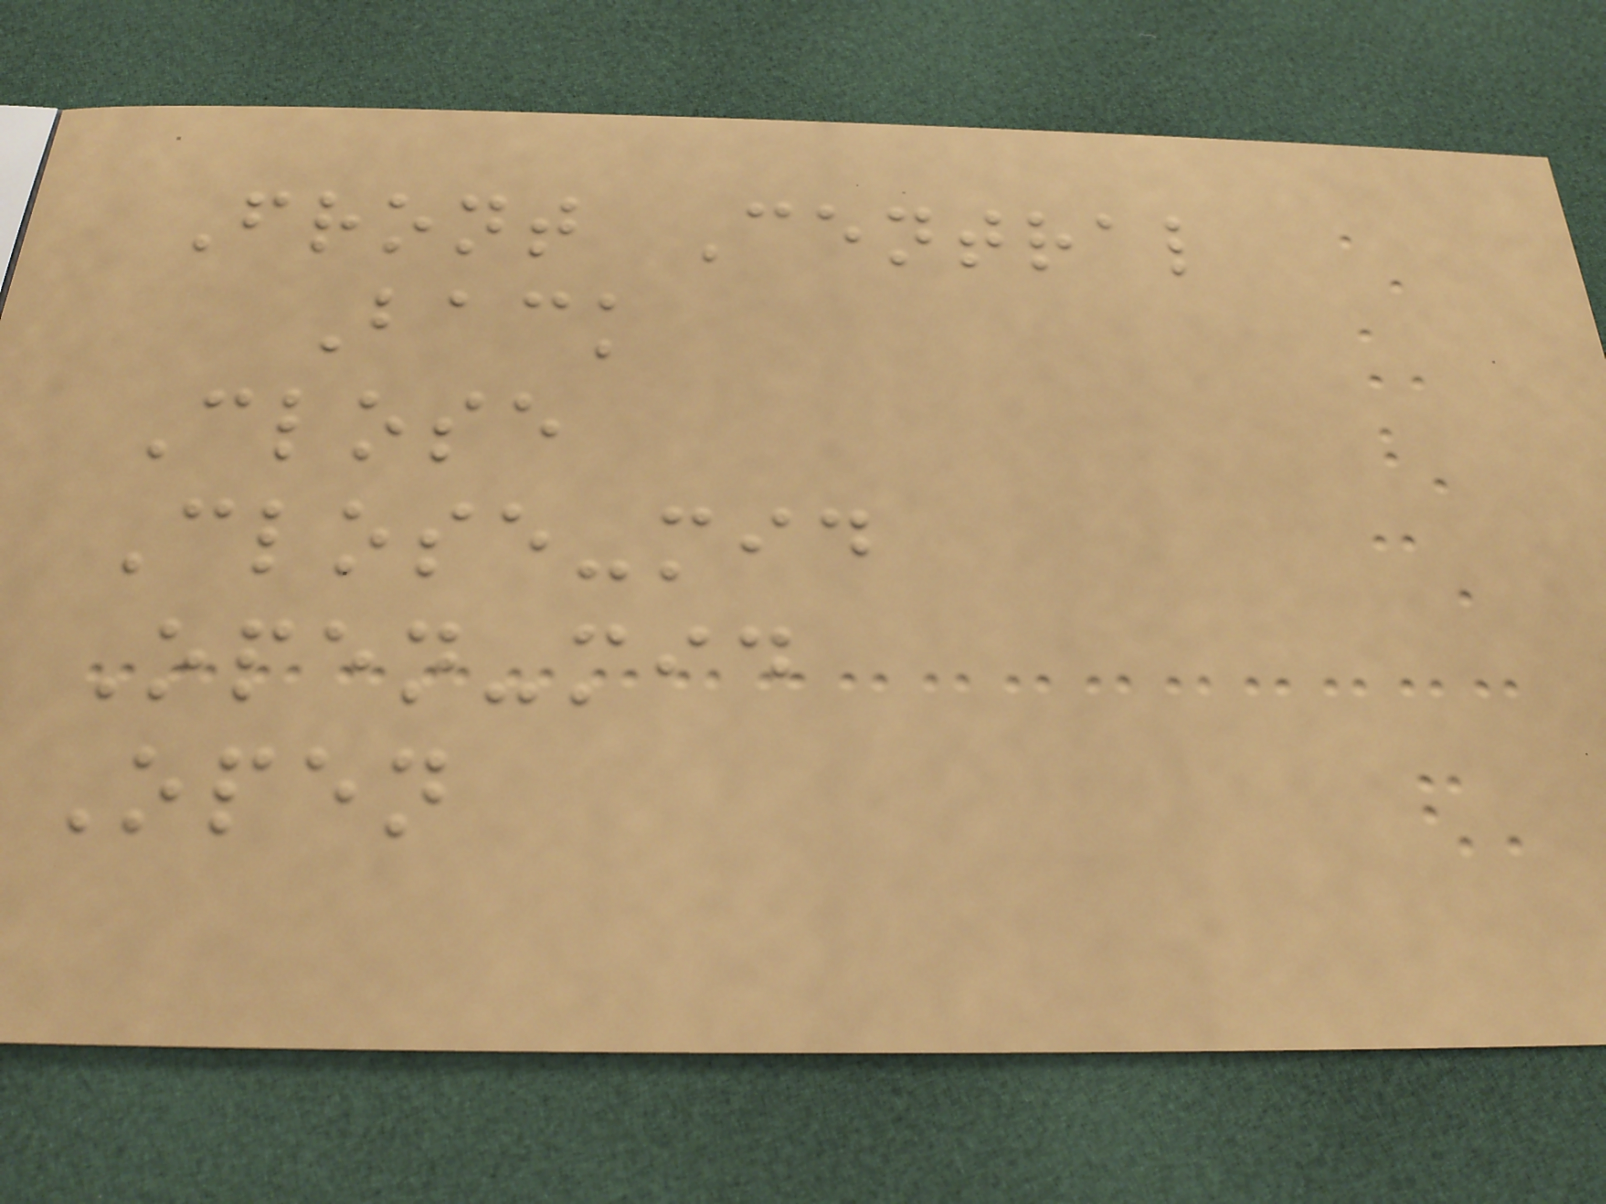Front Central
Back
Close
Close-mid
Open-mid
Open
